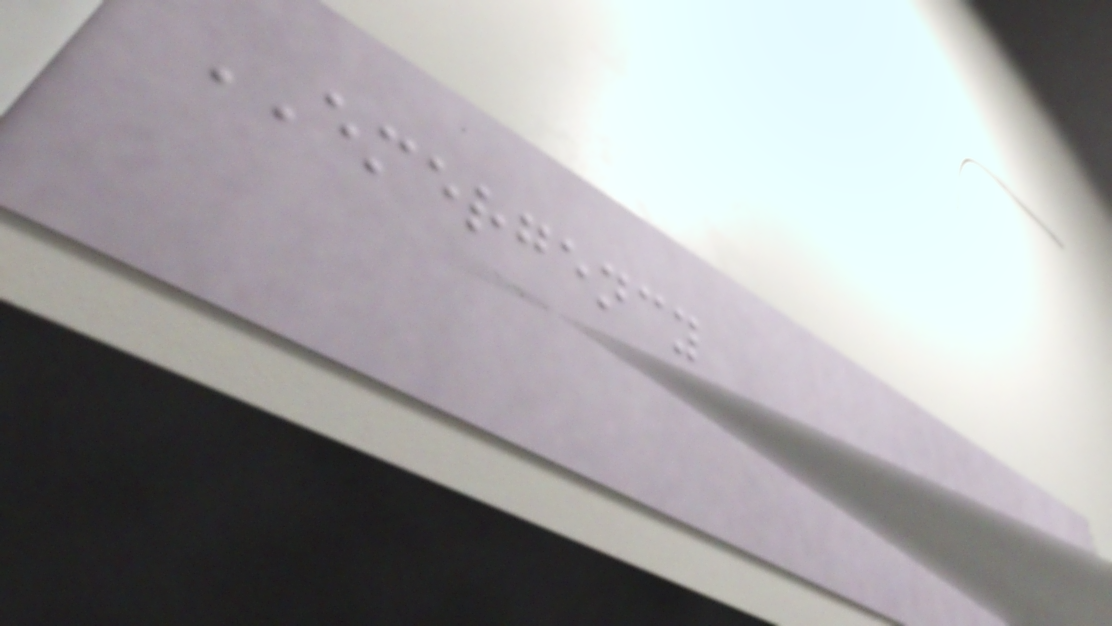EMERGENCY
